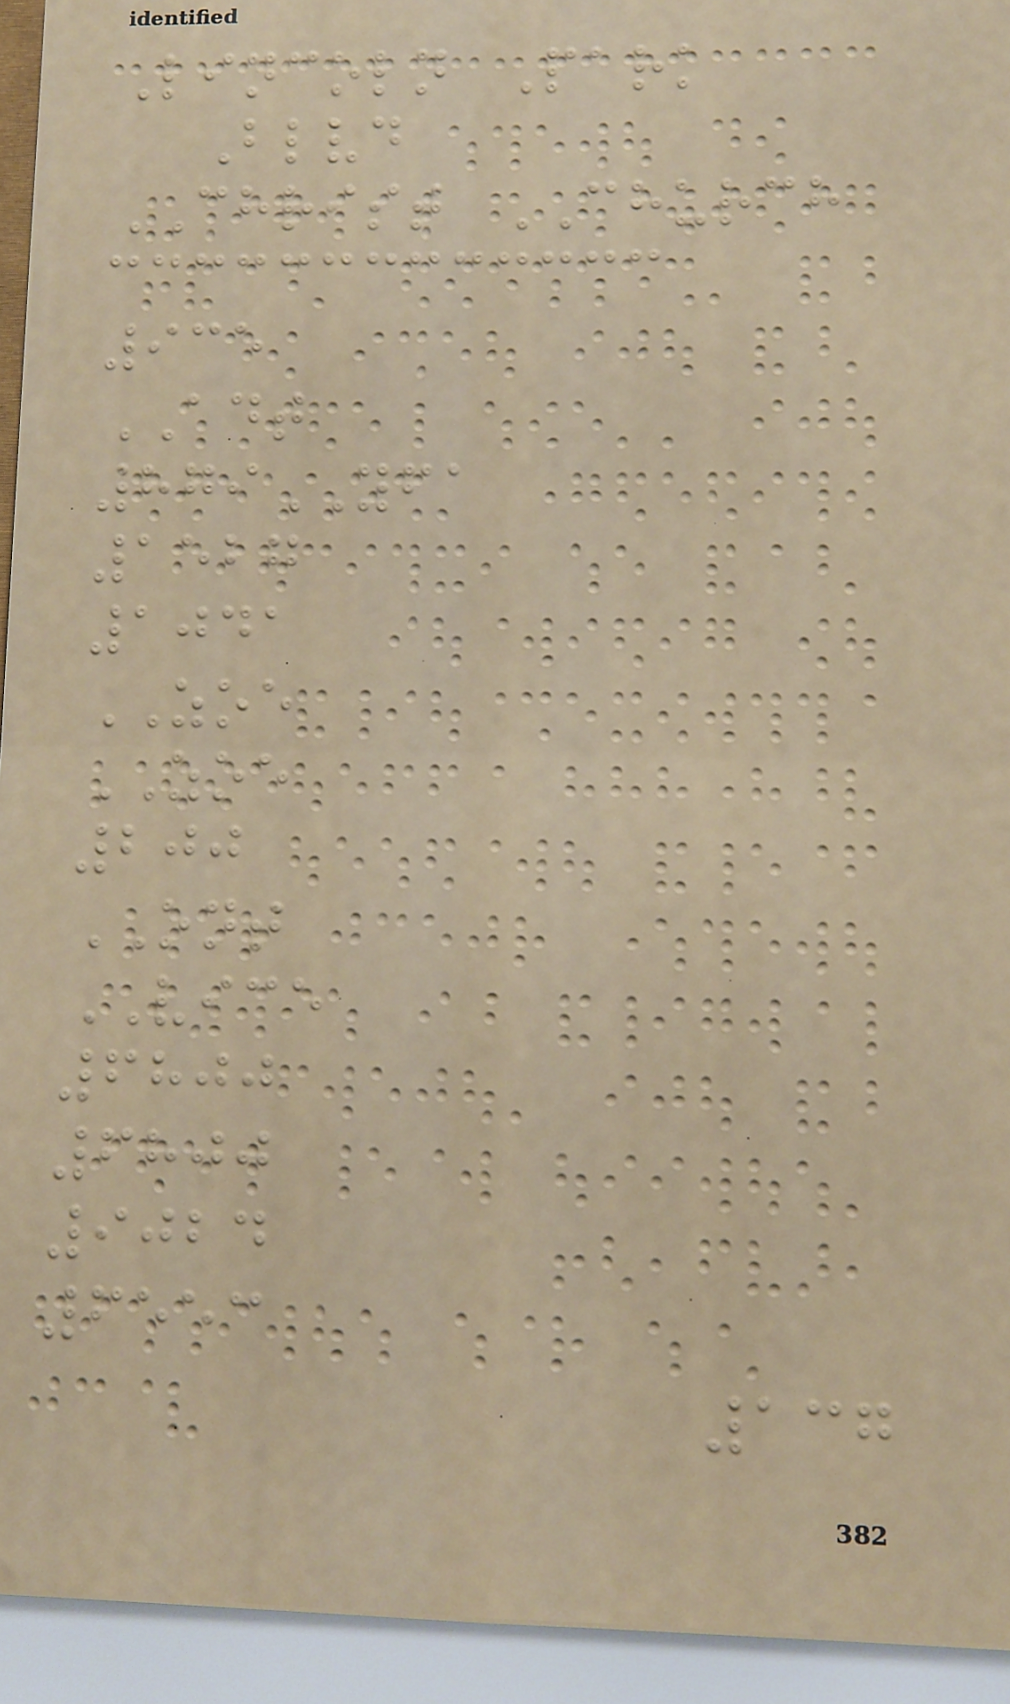Lincoln Park
Blvd
CHRIST CHURCH
935
ADT
879YFA
1527
1041
ZOE
ZOE
200
ONT
VICE
6800
6800
9024
6553
137
